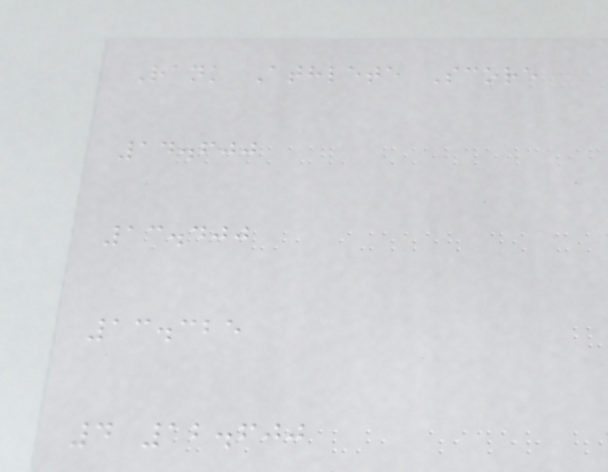Rank Athlete Score
14.600
13.400
13.325
4 12.600
